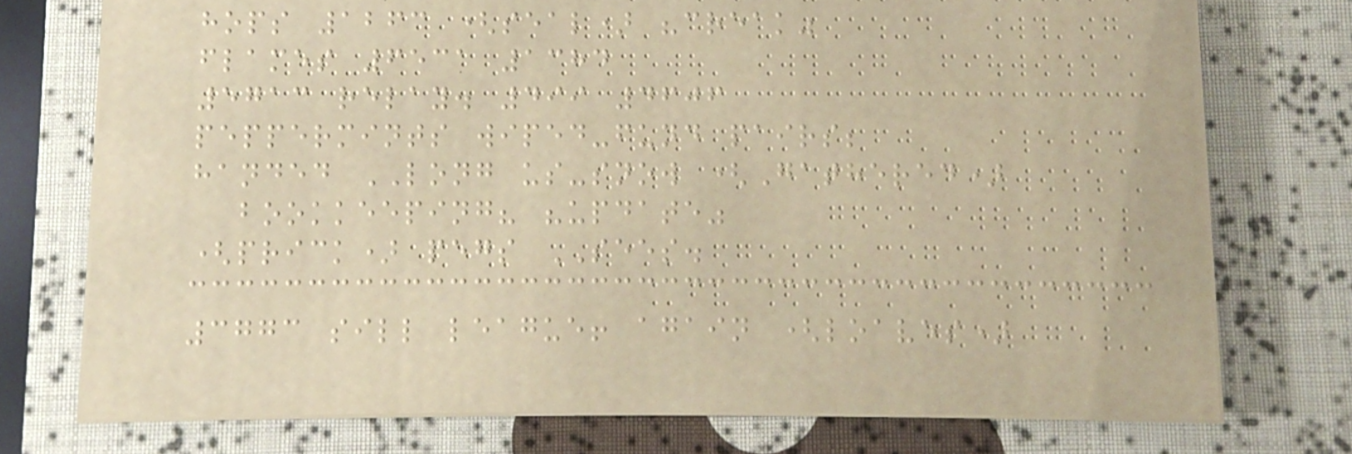hops 1263 (seal) "creak"
flames 6531 1384
5713 relay. 499 4606
peppermints wiped-fund pairs;
handed LONG us-snow (Gathered)
bookkeeping? "update"
(prick) pegs SEES.
3773 sill league! again (loaves)
